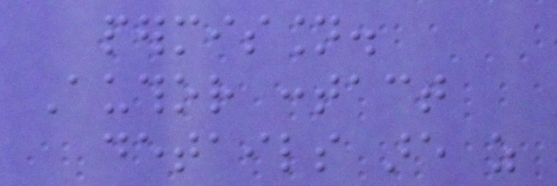permission.
Author contact
details are as
